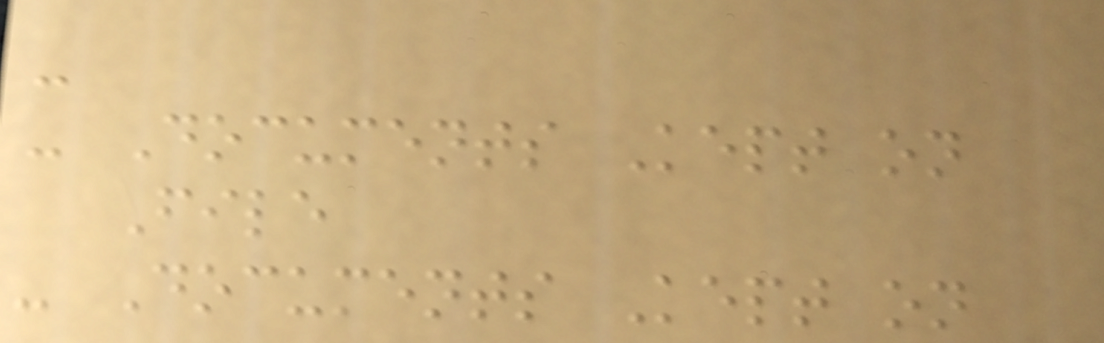-
- Documents Kept on
File
- Documents Kept on
